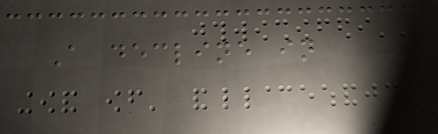A decline in
